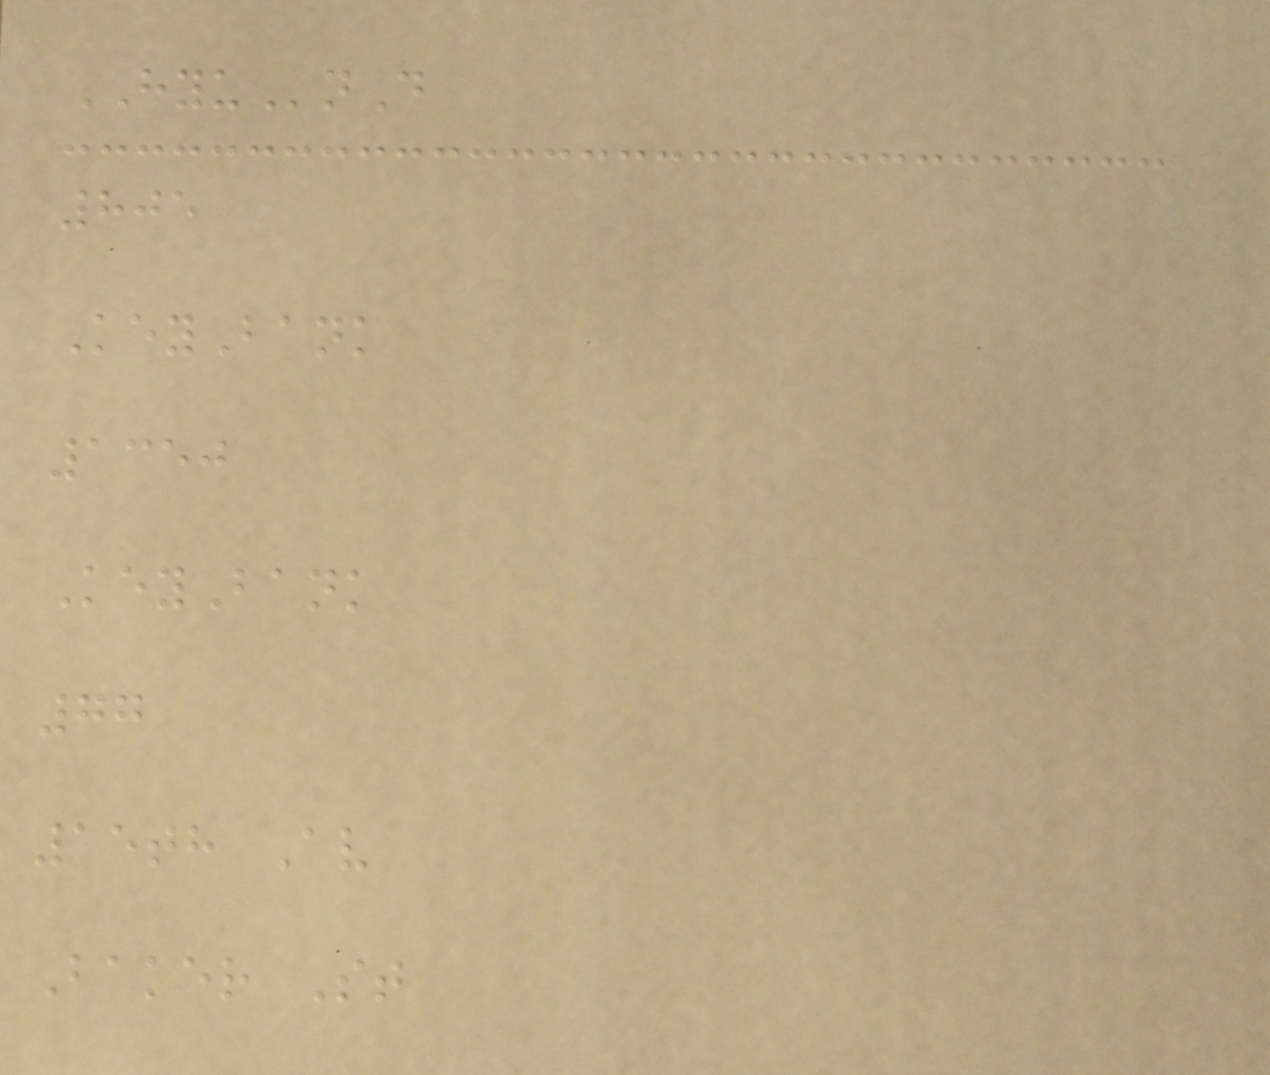HYUnD
805
KeyBank
1350
KeyBank
77
15th Av
Baker St
